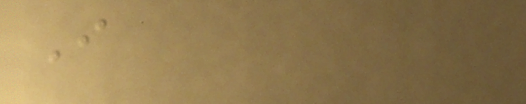I
